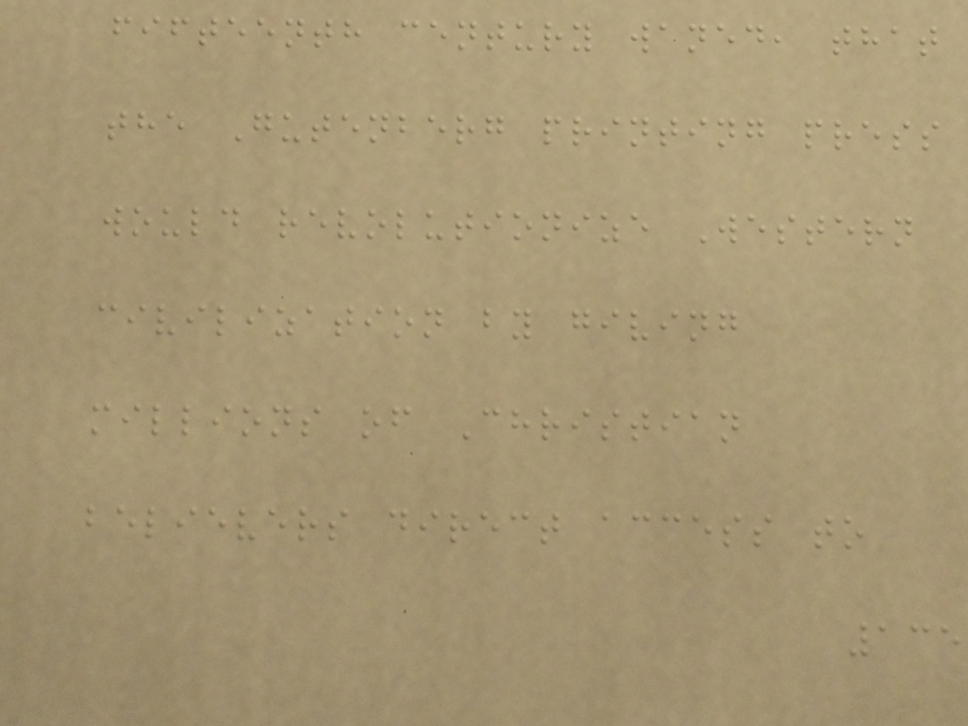fifteenth century waned, that
the Gutenberg printing press
would revolutionize Western
civilization by giving
millions of Christian
believers direct access to
135
